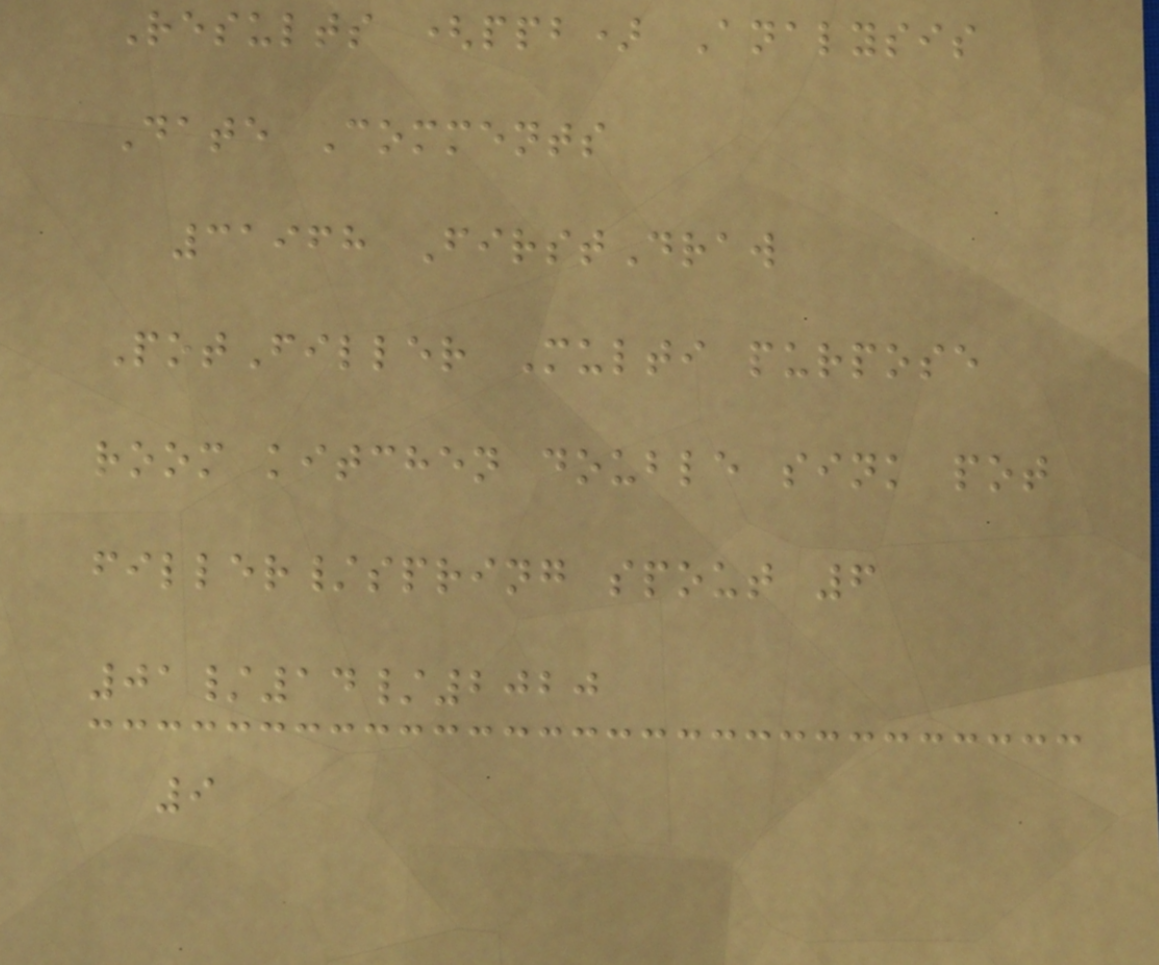Results (ppb) Analysis
Date Comments
31968 FirstDraw
PotFiller Multi purpose
room kitchen double sink pot
filler/spring spout 6
01/14/2020
9
